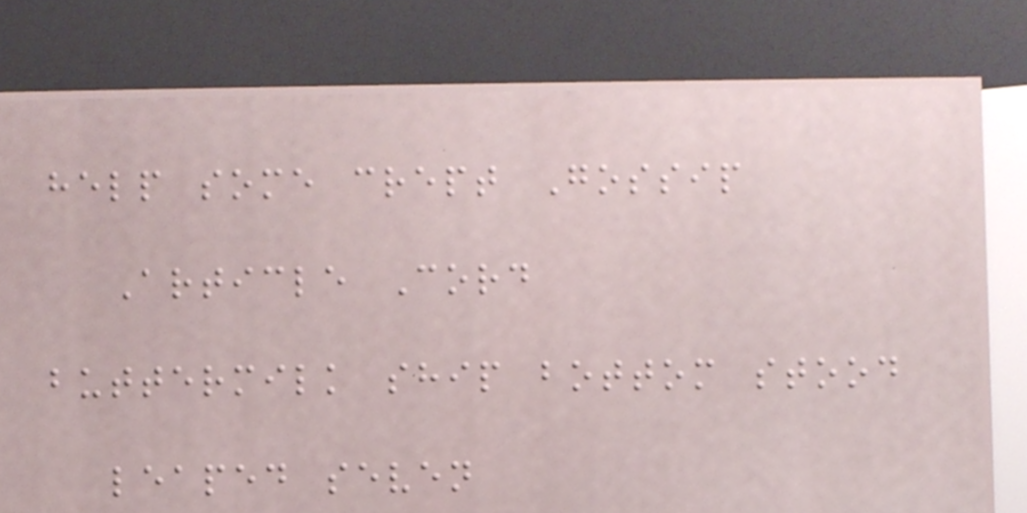help some crept Gossip
Article Cord
buttermilk ship bottom stood
leaped seven
